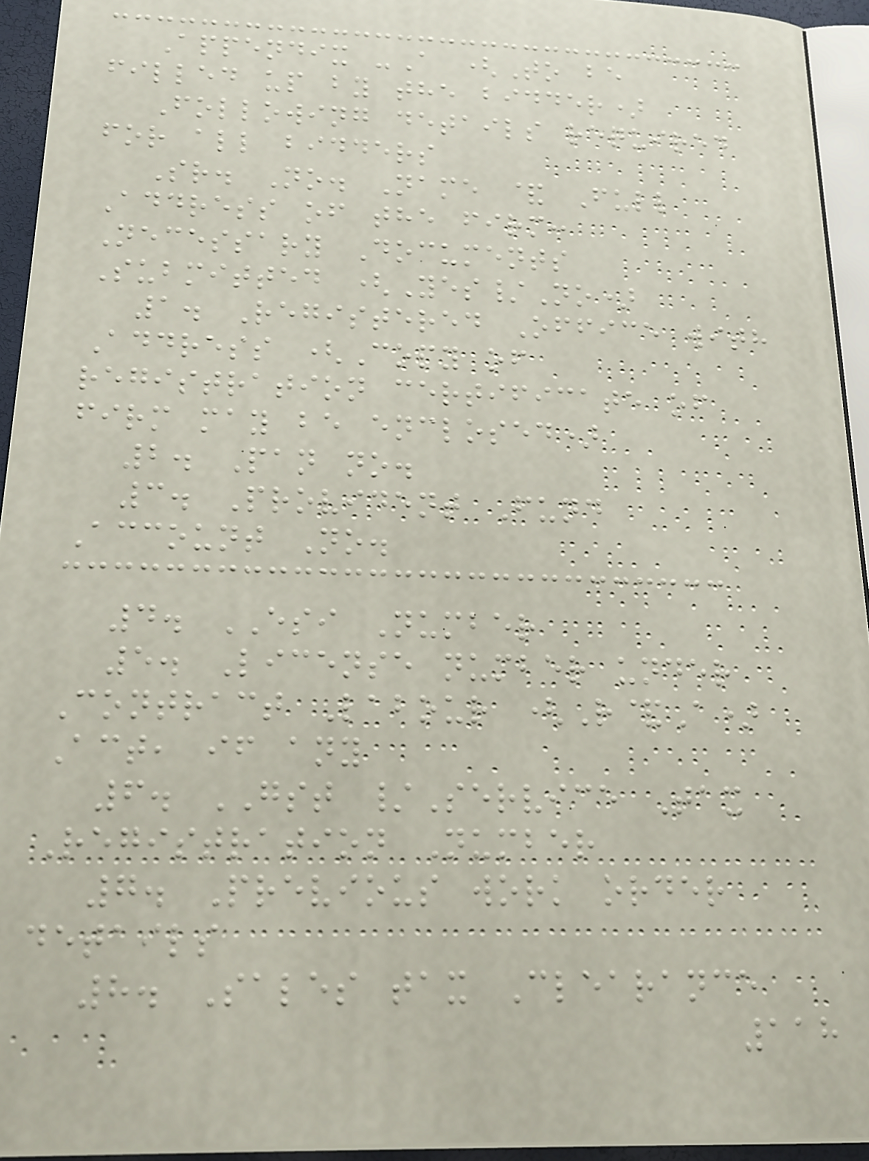Appendix -A (To be
filled up by the bidder)
Following details required
for all bidders
Sr. No. Name & Full
Address of the firm:
Necessary Documents
Submitted (Yes/No)
1. Registered Office with
Address (Copy of
registration certificate of
firm may be enclosed)
2. Pan no.
3. Provident Fund
Account No.
4. ESI Number
5. License number under
Contract Labour (R&A)
Act, if any
6. GST /Service Tax
Registration Number
7. Previous work order
details
8. Sales tax Clearance
118
